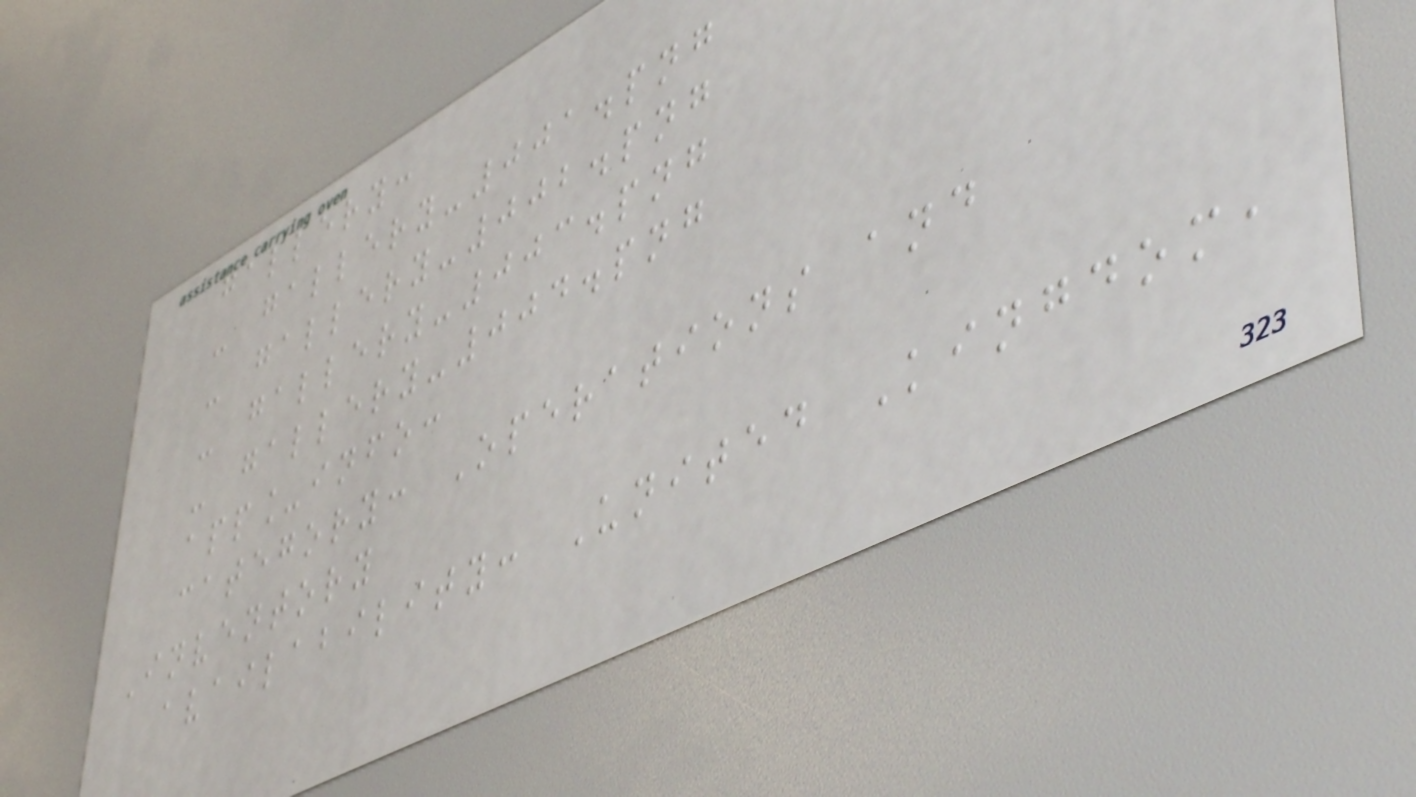gallery:
- gallery-001.png
- gallery-002.png
- gallery-003.png
- gallery-004.png
app_info:
category: Operations and
Inventory
availability: United Kingdom,
